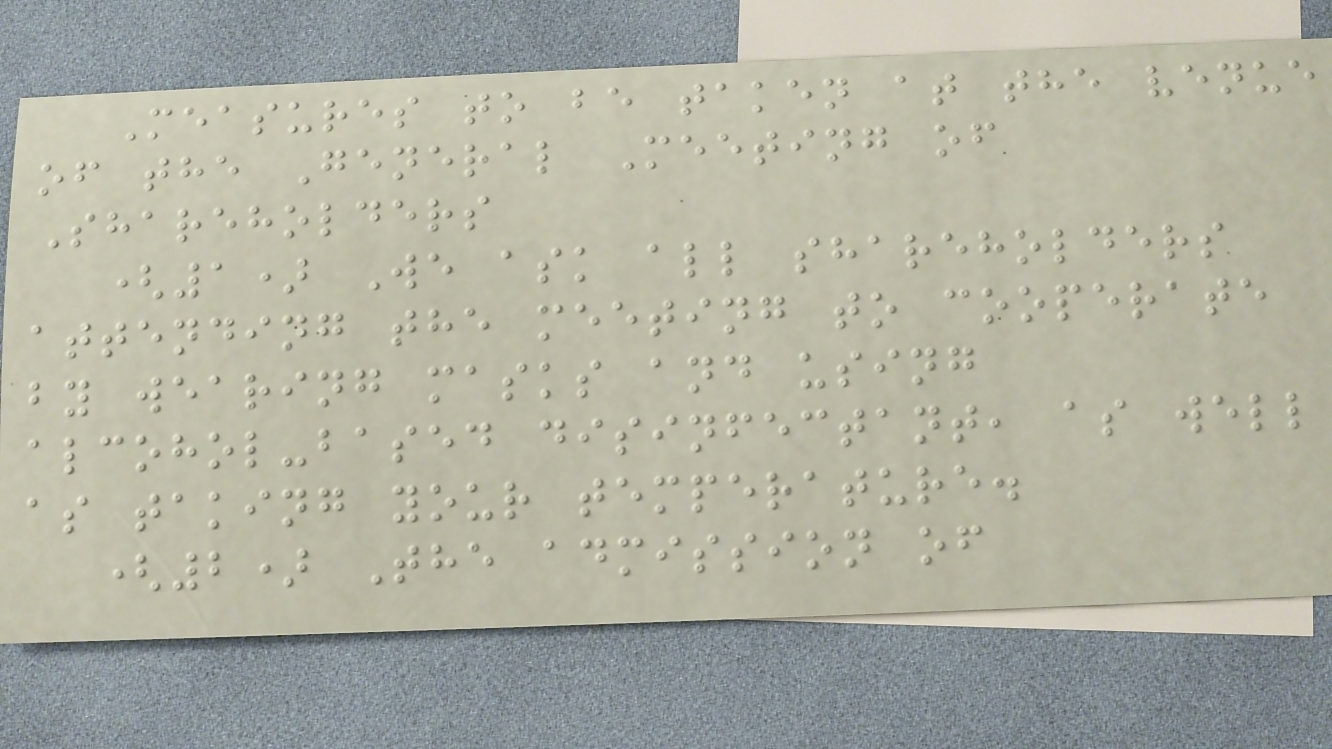Measures to be taken at the venue
of the General Meeting of
Shareholders
(1) We ask all shareholders
attending the meeting to cooperate
by wearing masks and using
alcohol-based disinfectant, as well
as taking your temperature.
(2) The admission of
